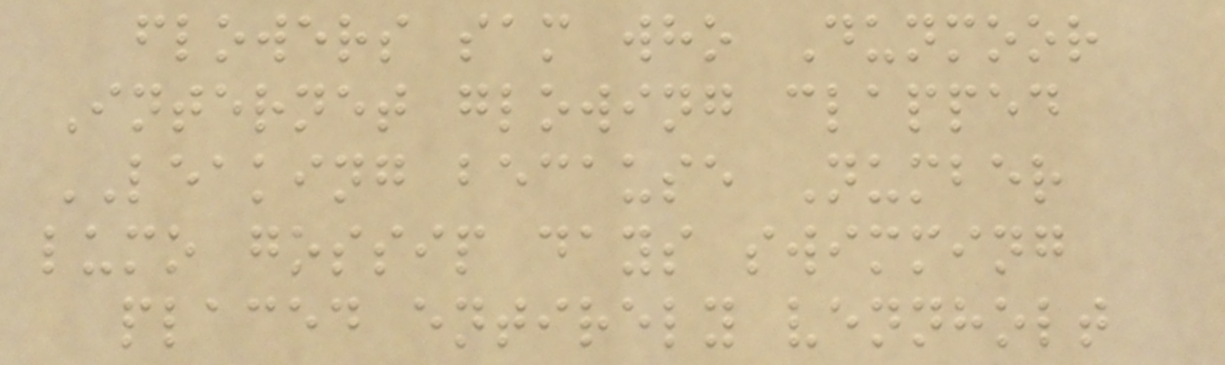flowers sam who Dunmoor
Internet glowing clapped
LEAKING because Number
lumo gossip days swimming
placed entirely vennholt
